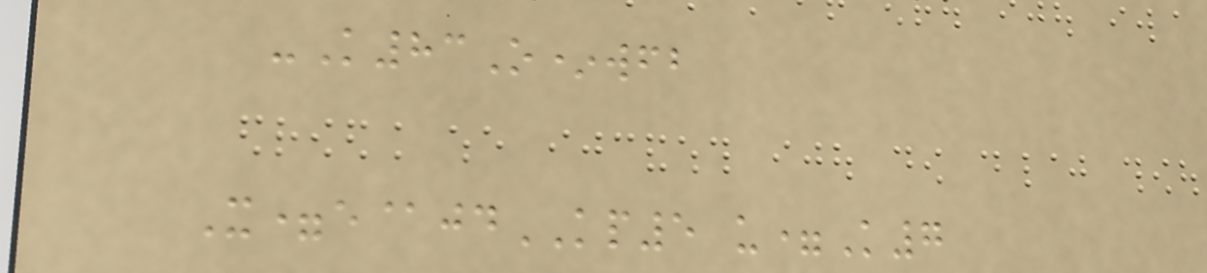-K83O*wfb
X=e@jdKP5 u=K7
